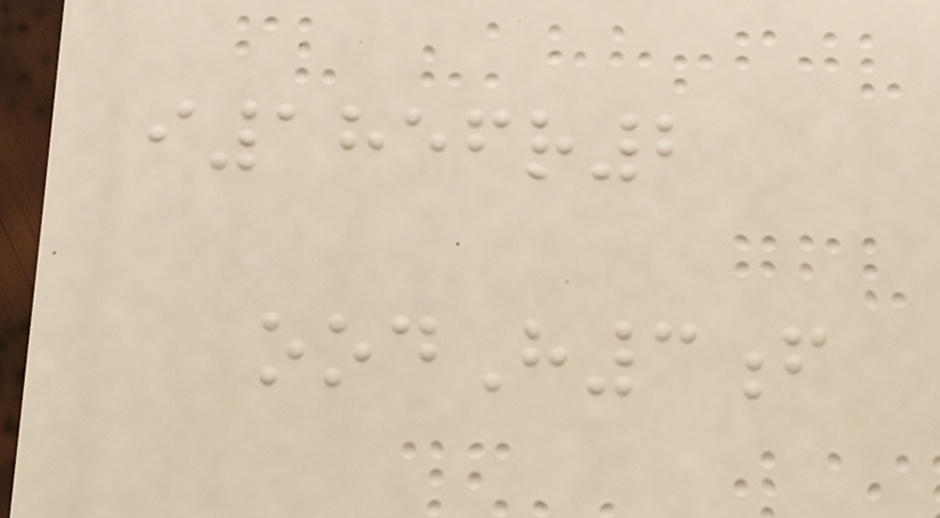i1856r2
oodH3f
